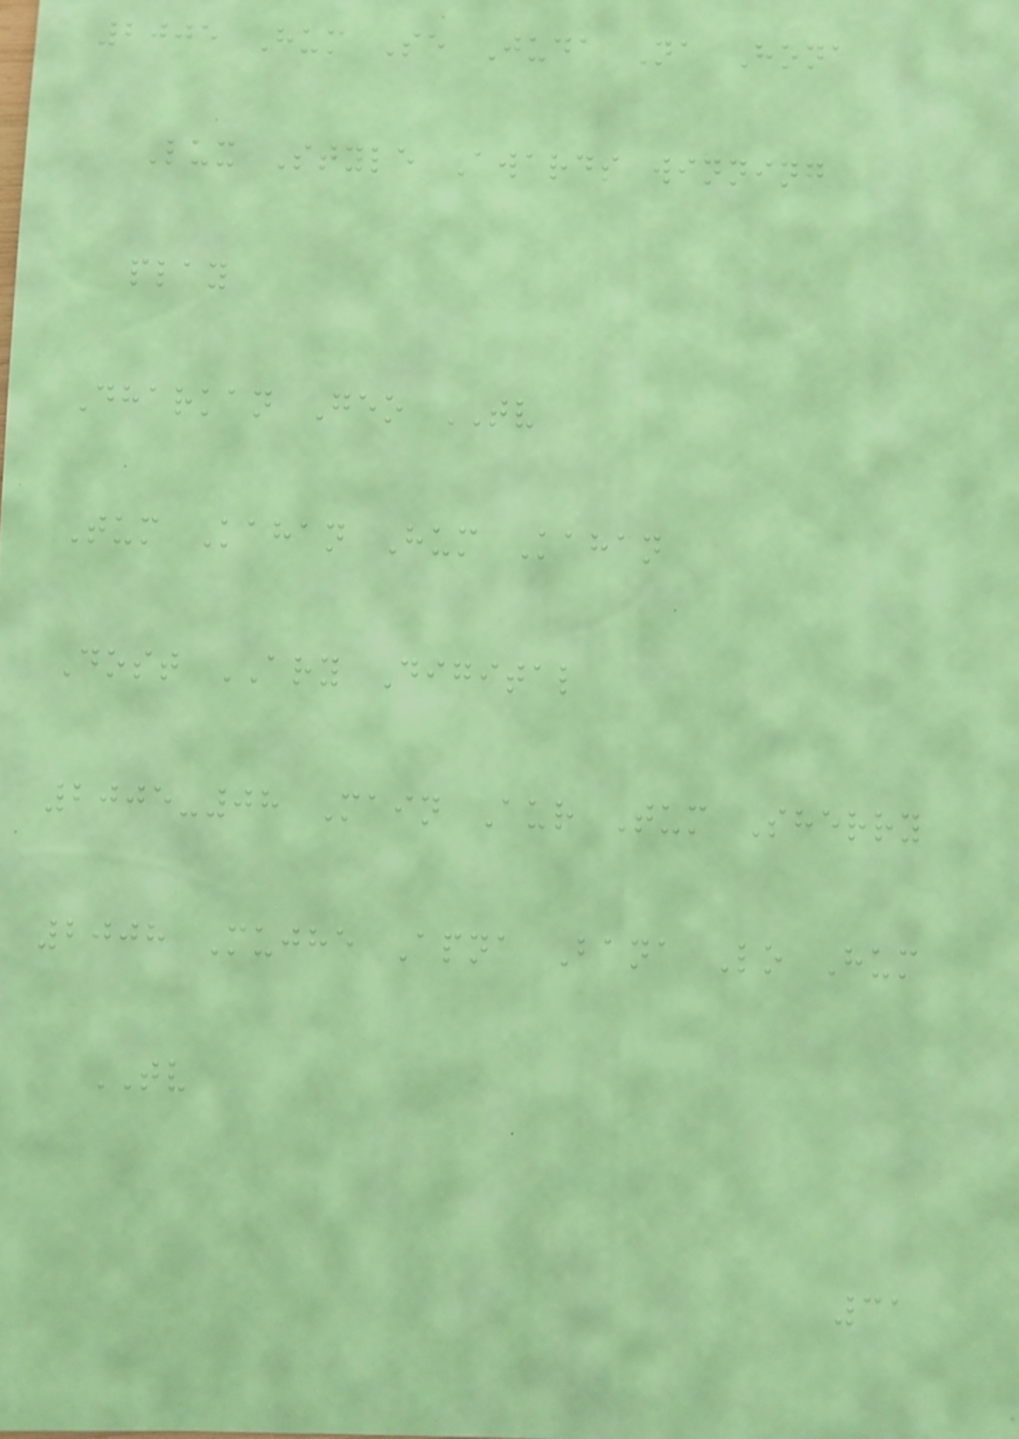2005 Hum Se Juda Na Hona
Lux Style Awards winning
play
Dharkan Geo TV
Tum Kahan Hum Kahan
Dost ARY Digital
2005-08 Main Aur Tum Sherry
2008 Mujhe Apna Bana Lo Hum
TV
31
